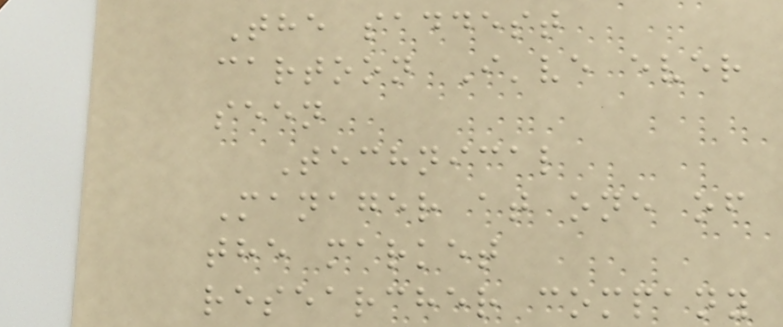The saddest
cartoon I've ever
seen
Technical
Manager at one of
the market
researcher company
